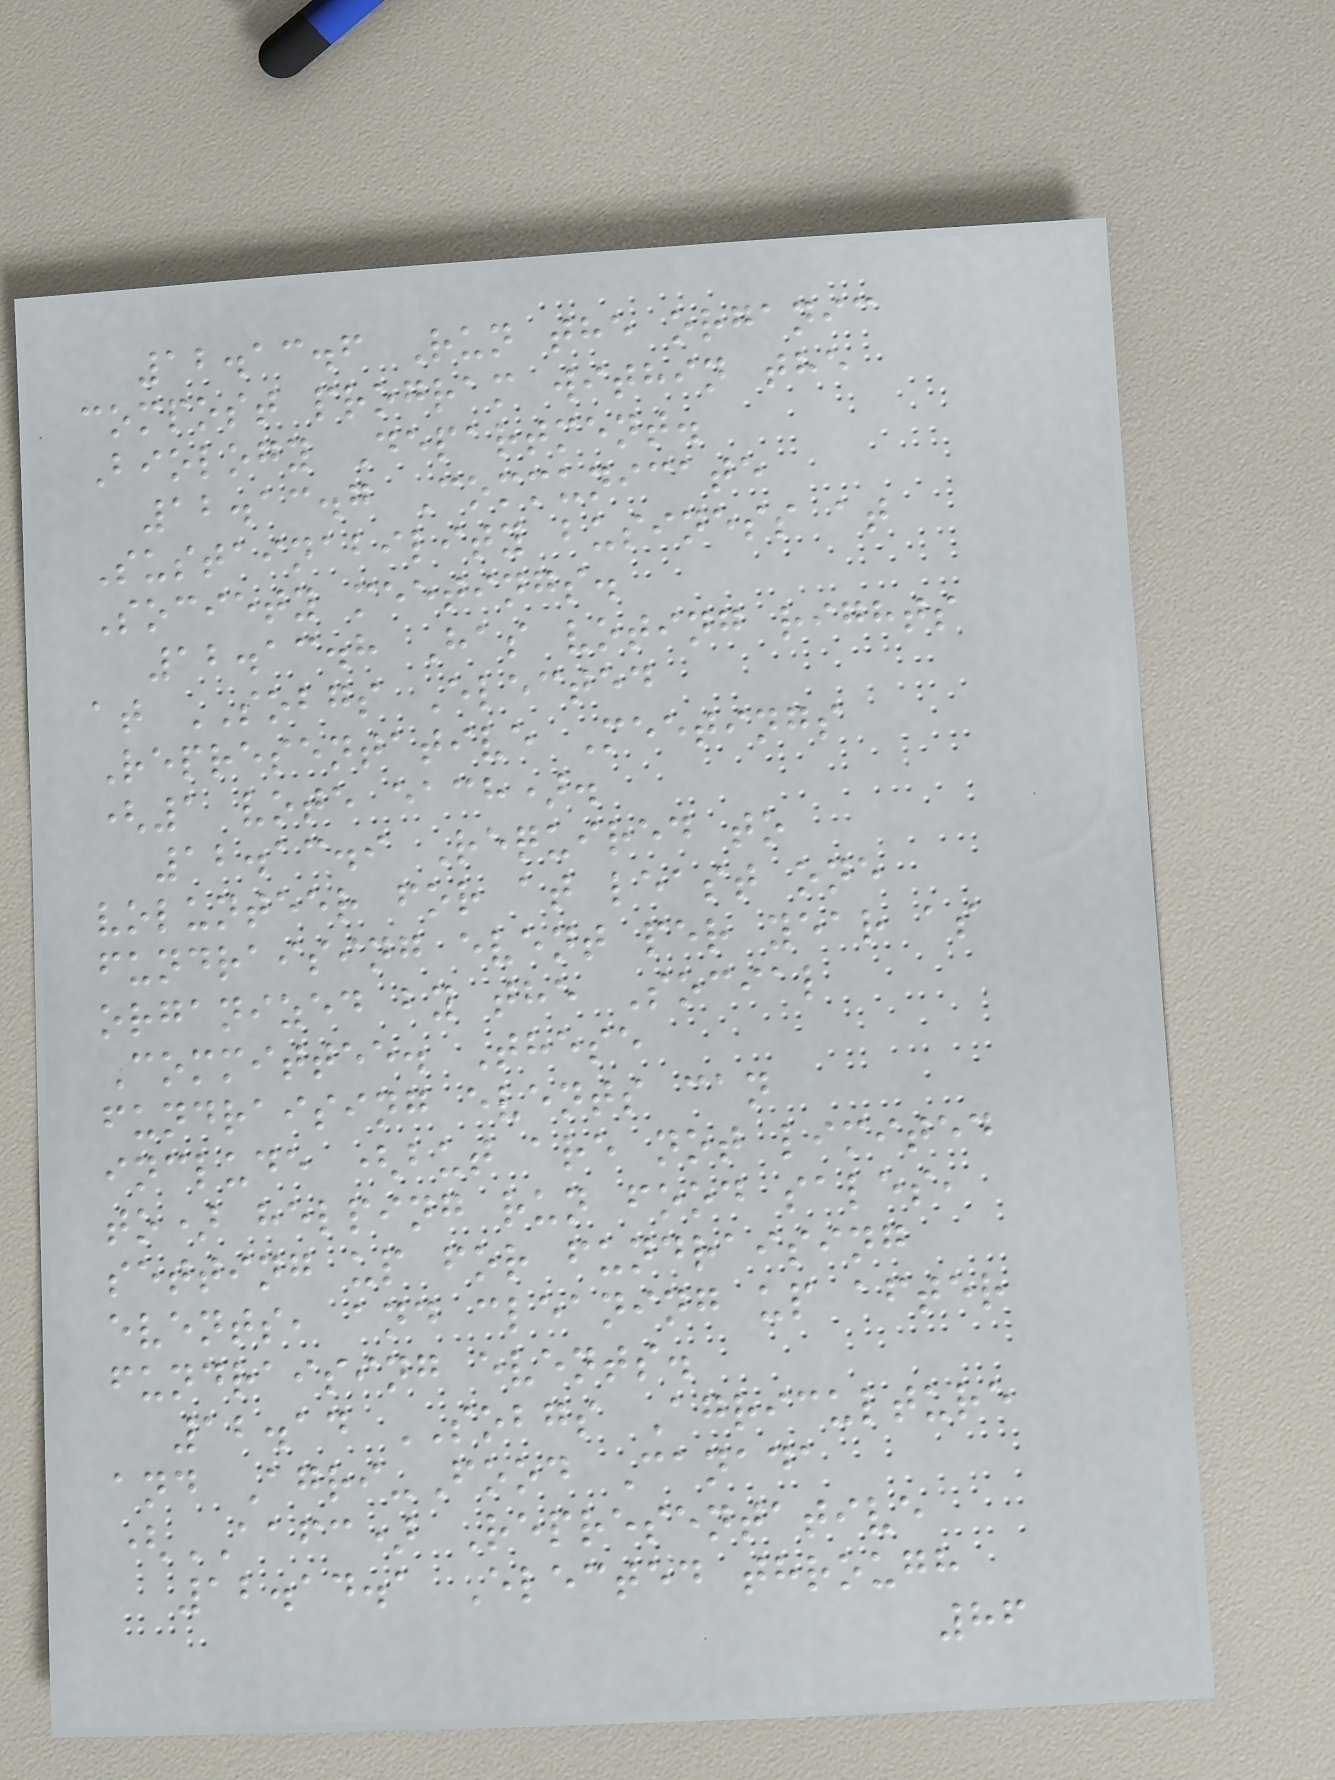12.13.6 Run the organic
compost program within the
Biology Department.
12.13.7 Communicate
Sustainability business at
Society meetings.
12.13.8 Has voting rights
at SOBGS Elected
Representative Meetings
(1 vote each).
12.13.9 Required to
volunteer for at least one
fundraising event per year as
organized by the Social
Committee. These
fundraising events can
include (but are not limited
to) helping run food sales,
setting up for fundraising
events, and cleaning up after
fundraising events.
12.14 SOBGS Agriculture
and Agri-Food Canada
(AAFC) Representative
12.14.1 Elected through
86
